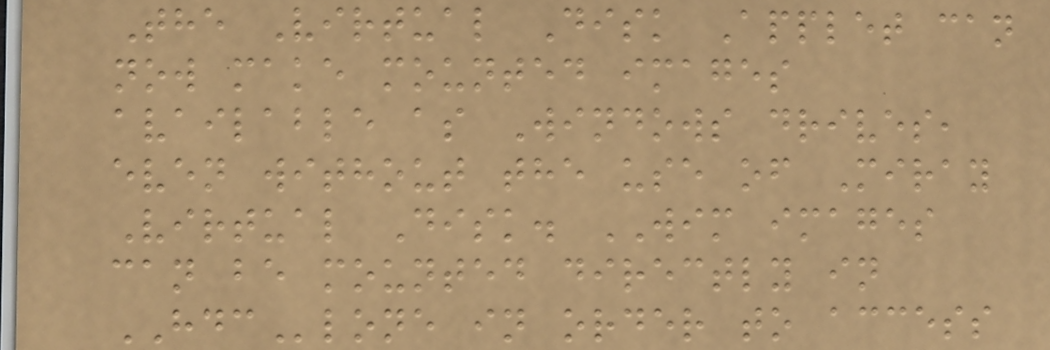The Virtual Disk Applet can
now make mounted images
available as Windows drives,
even without the use of Miray
Virtual Disk. WIM images
can be mounted directly in
HDClone in order to access
